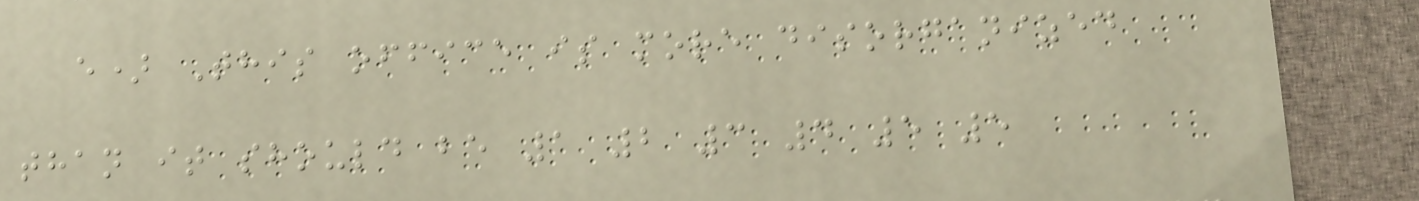e) This office is more disorganized
than it should be 1 2 3 4 5 5
